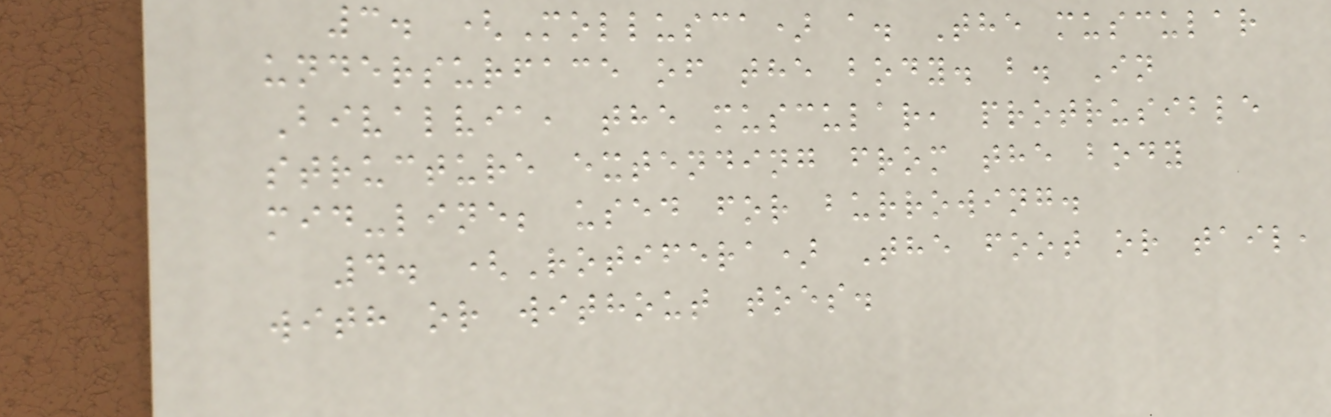3. (Mollusca) a. The muscular
undersurface of the body. b. In
Bivalvia, the muscular, protrusible
structure extending from the body
mid-line; used for burrowing.
4. (Rotifera) The foot or tail,
with or without toes.
